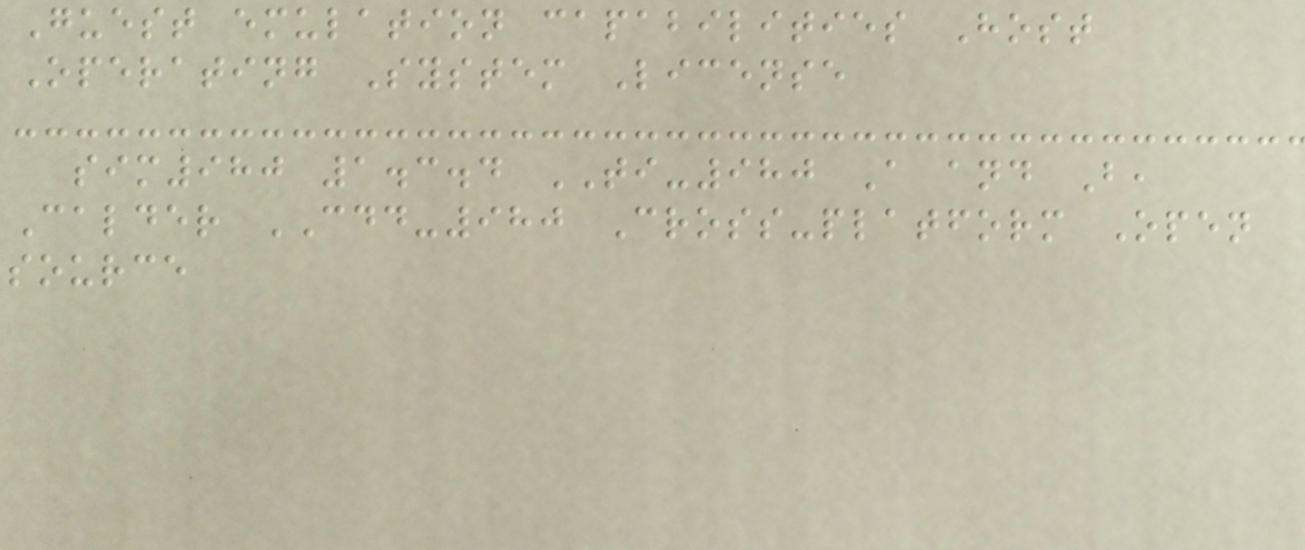Guest emulation capabilities Host
Operating System License
sim980 1.3.4 TI-980 A and B,
Calder CDD-980 Cross-platform Open
source
